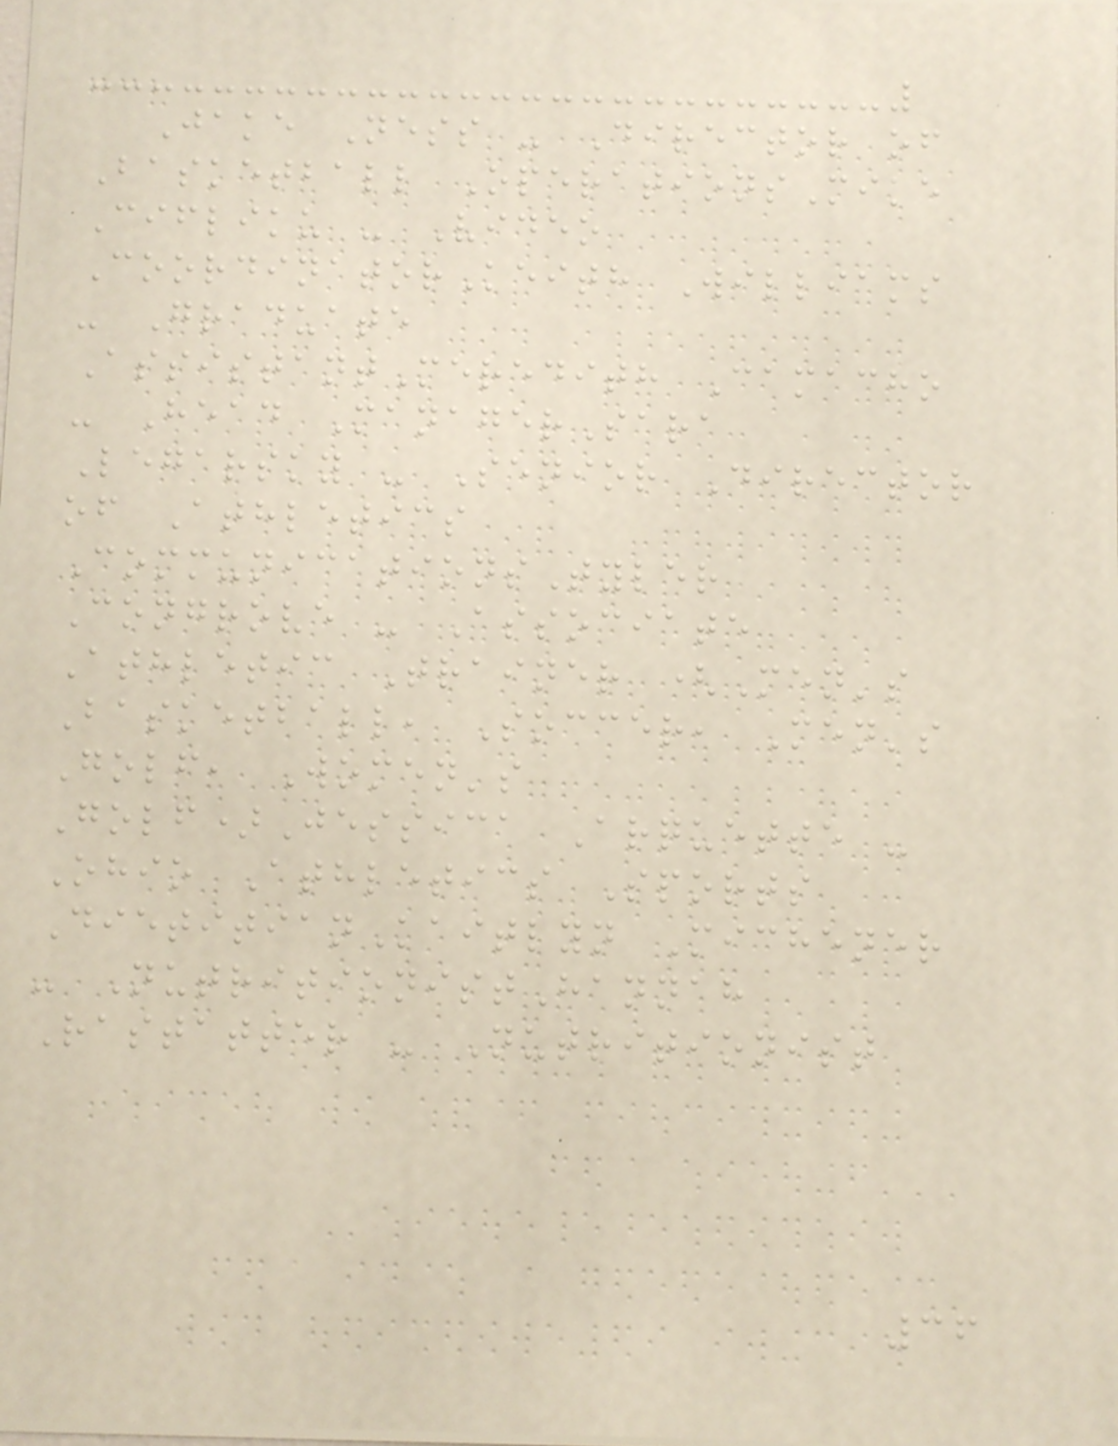Jake Ness - Director of
Basketball OperationsMike
Cifliku - Video
CoordinatorKeith Williams
- Graduate
AssistantMeredith Camacho
- Head ManagerSara
Legarsky - Senior Director
of Athletics
CommunicationsTyler
Congrove - Associate
Athletic Trainer (Men's
Basketball, Soccer, Men's
Golf, Women's
Golf)Jessica Arquette -
Ohio Athletics Sports
DietitianKaitlyn Michener
- NutritionistHannah
Rastatter - Nutritionist
36
